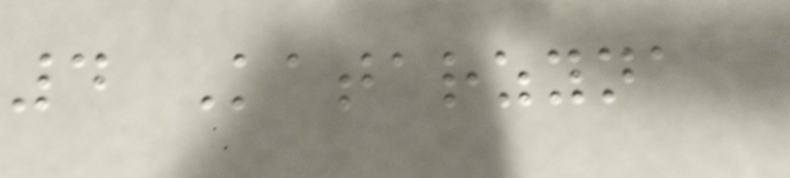4 Katarzyna
